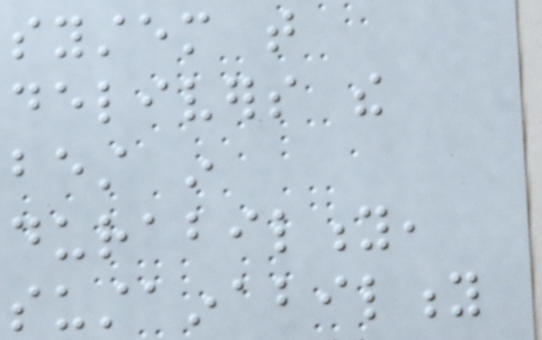system that
delivers the
best in
durability,
sustainability
